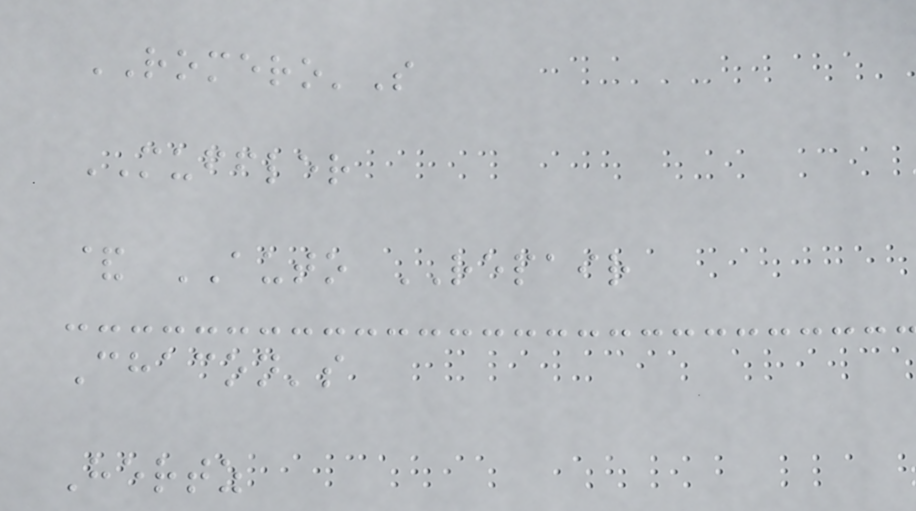ROMERO'S
MUFFLER
& AUTO REPAIR
Chacon's
Hertz
